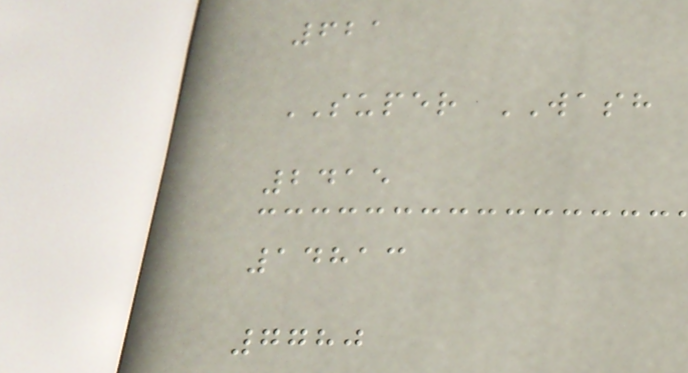621
SUPER WASH
2415
14813
7780
